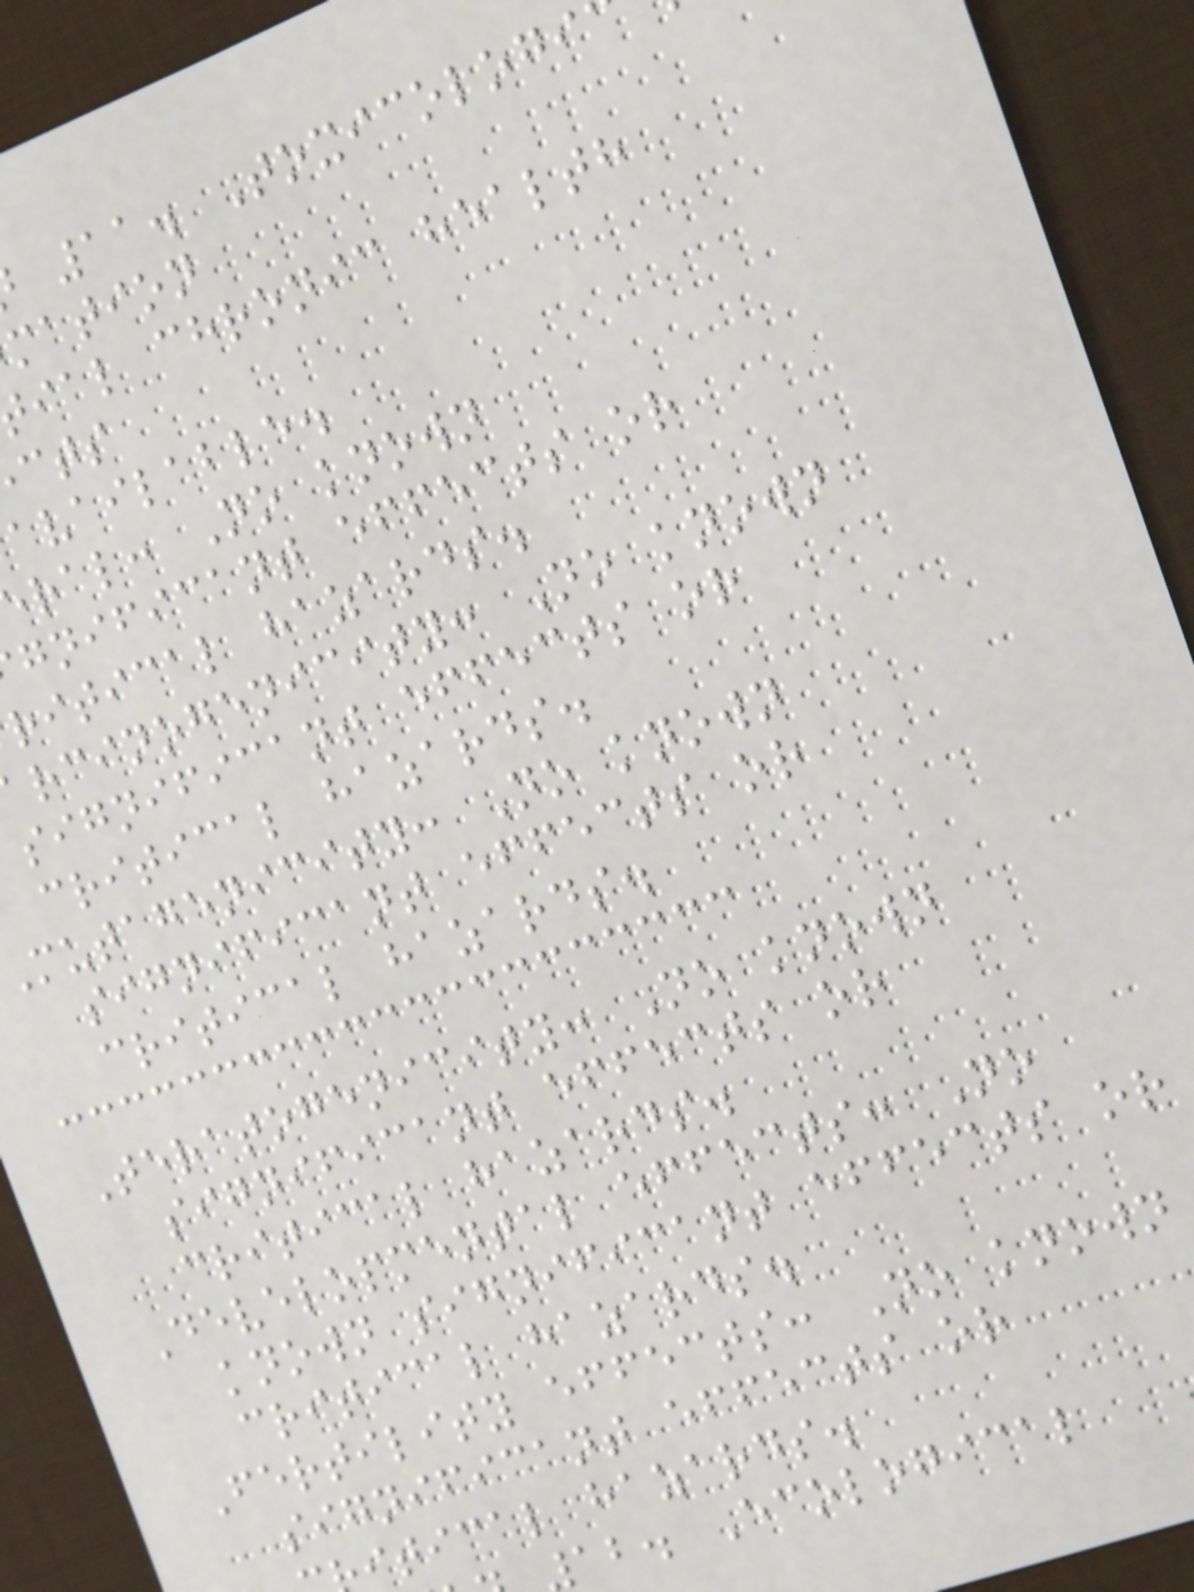11. Toxicologi
mation
ial chronic health
available.
ral: No known
gnificant effects or
ritical hazards.
rcinogenicity: No known
significant effects or
critical hazards.
mutagenicity: No known
significant effects or
critical hazards.
Teratogenicity: No known
significant effects or
critical hazards.
Developmental effects: No
known significant effects or
critical hazards.
Fertility effects: No known
significant effects or
itical hazards.
ab. Ecological
